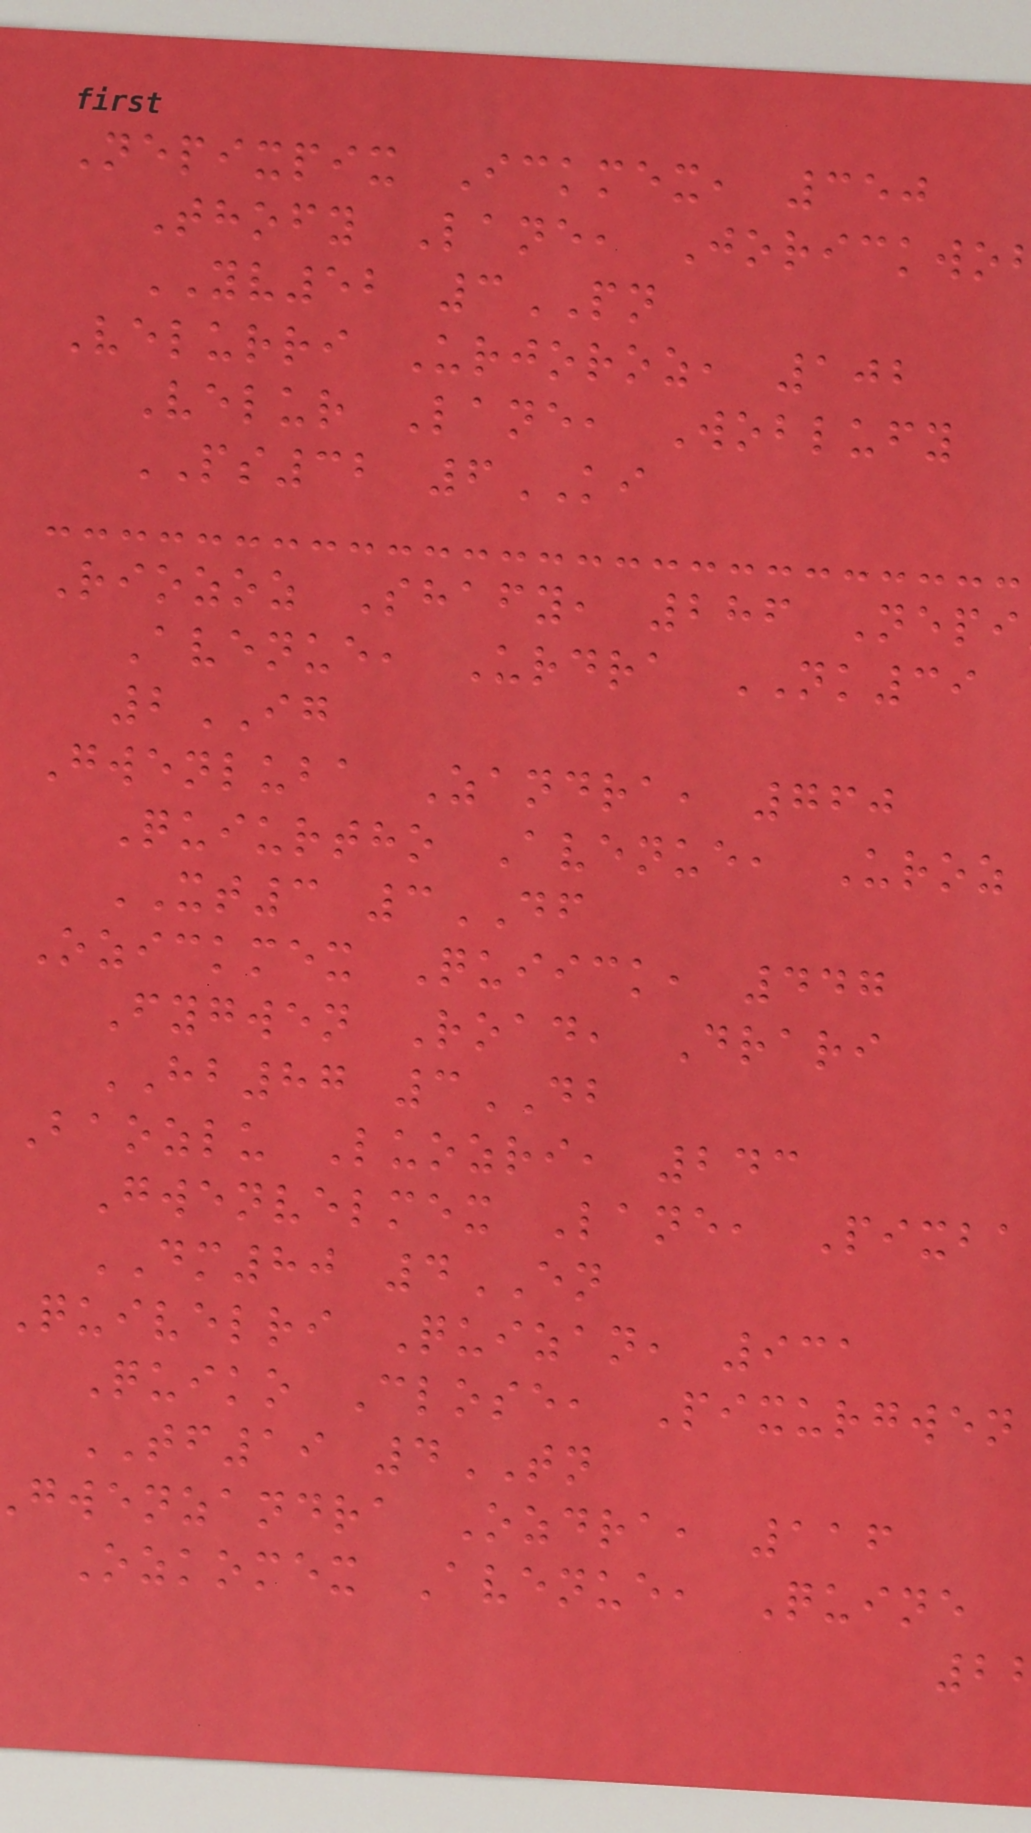Nepixpix Ickmex, 350
Thofy Lane, Jorickwo
YV52 3PN
Velurri Urjoroz, 102
Velur Lane, Woblufy
PS32 6KI
Riozoz Shafy, 286 Nepi
Avenue, Urdra NK39
2IG
Gwenluba Zandra, 760
Quiurtho Avenue, Uroz
XT3 3DF
Ozickmex Quiick, 447
Fygwen Road, Drari
HB87 3DB
Baozlu Luozri, 243
Gwenvelmex Lane, Pixba
DM80 4EN
Quivelri Quizan, 931
Quiko Close, Pixurgwen
TF19 4TN
gwenzandra Ozdra, 116
Ozkomex Avenue, Quine
